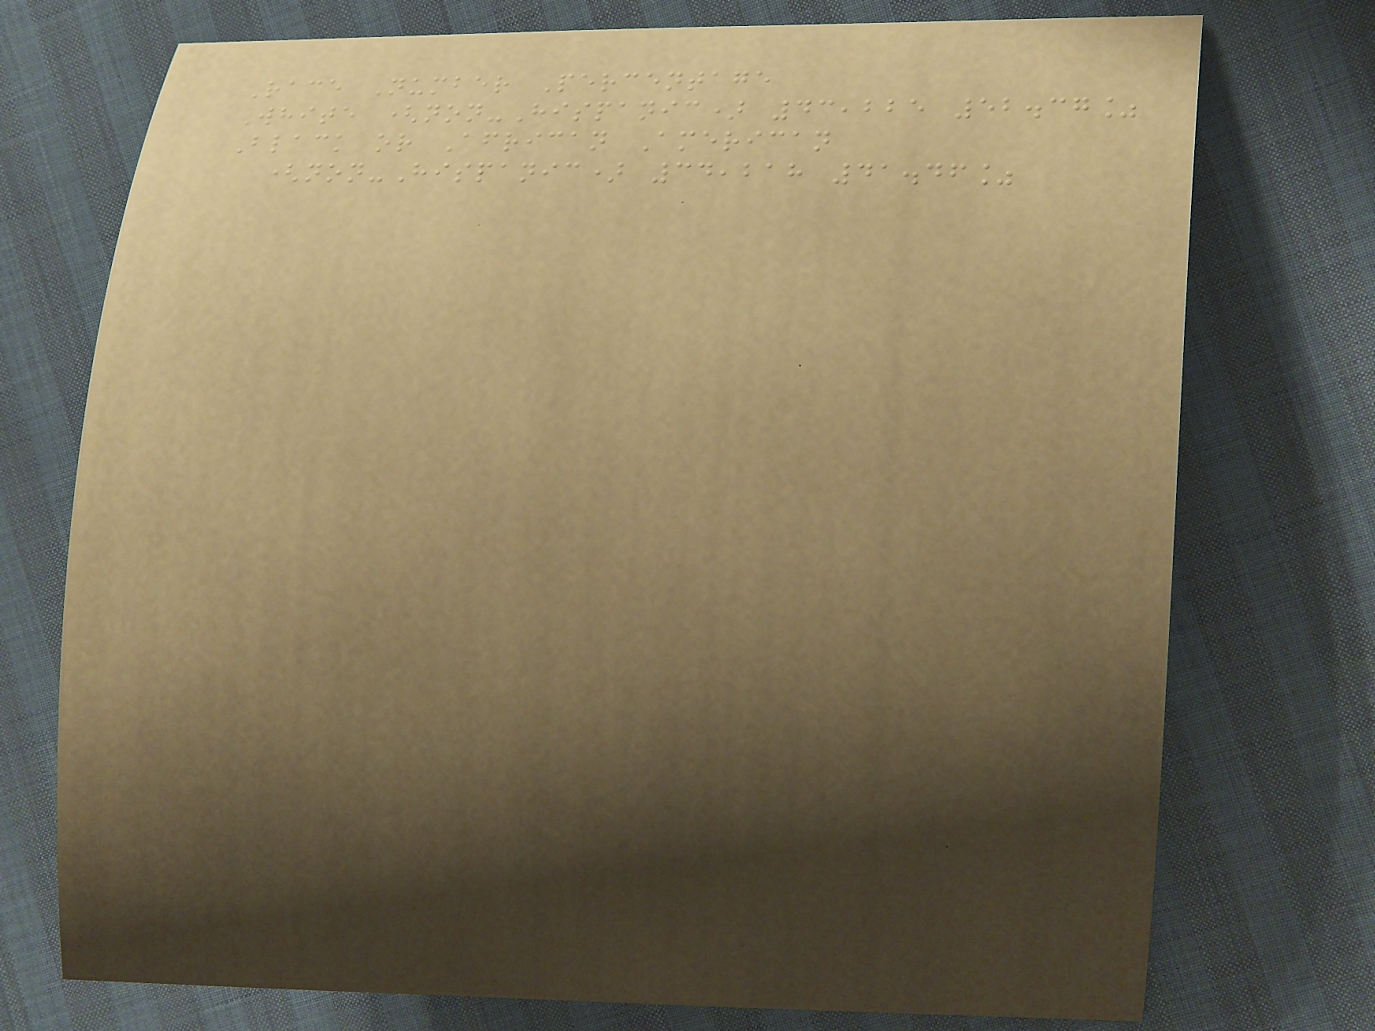Race Number Percentage
White (non-Hispanic) 43,225 52.37%
Black or African American
(non-Hispanic) 34,218 41.46%
